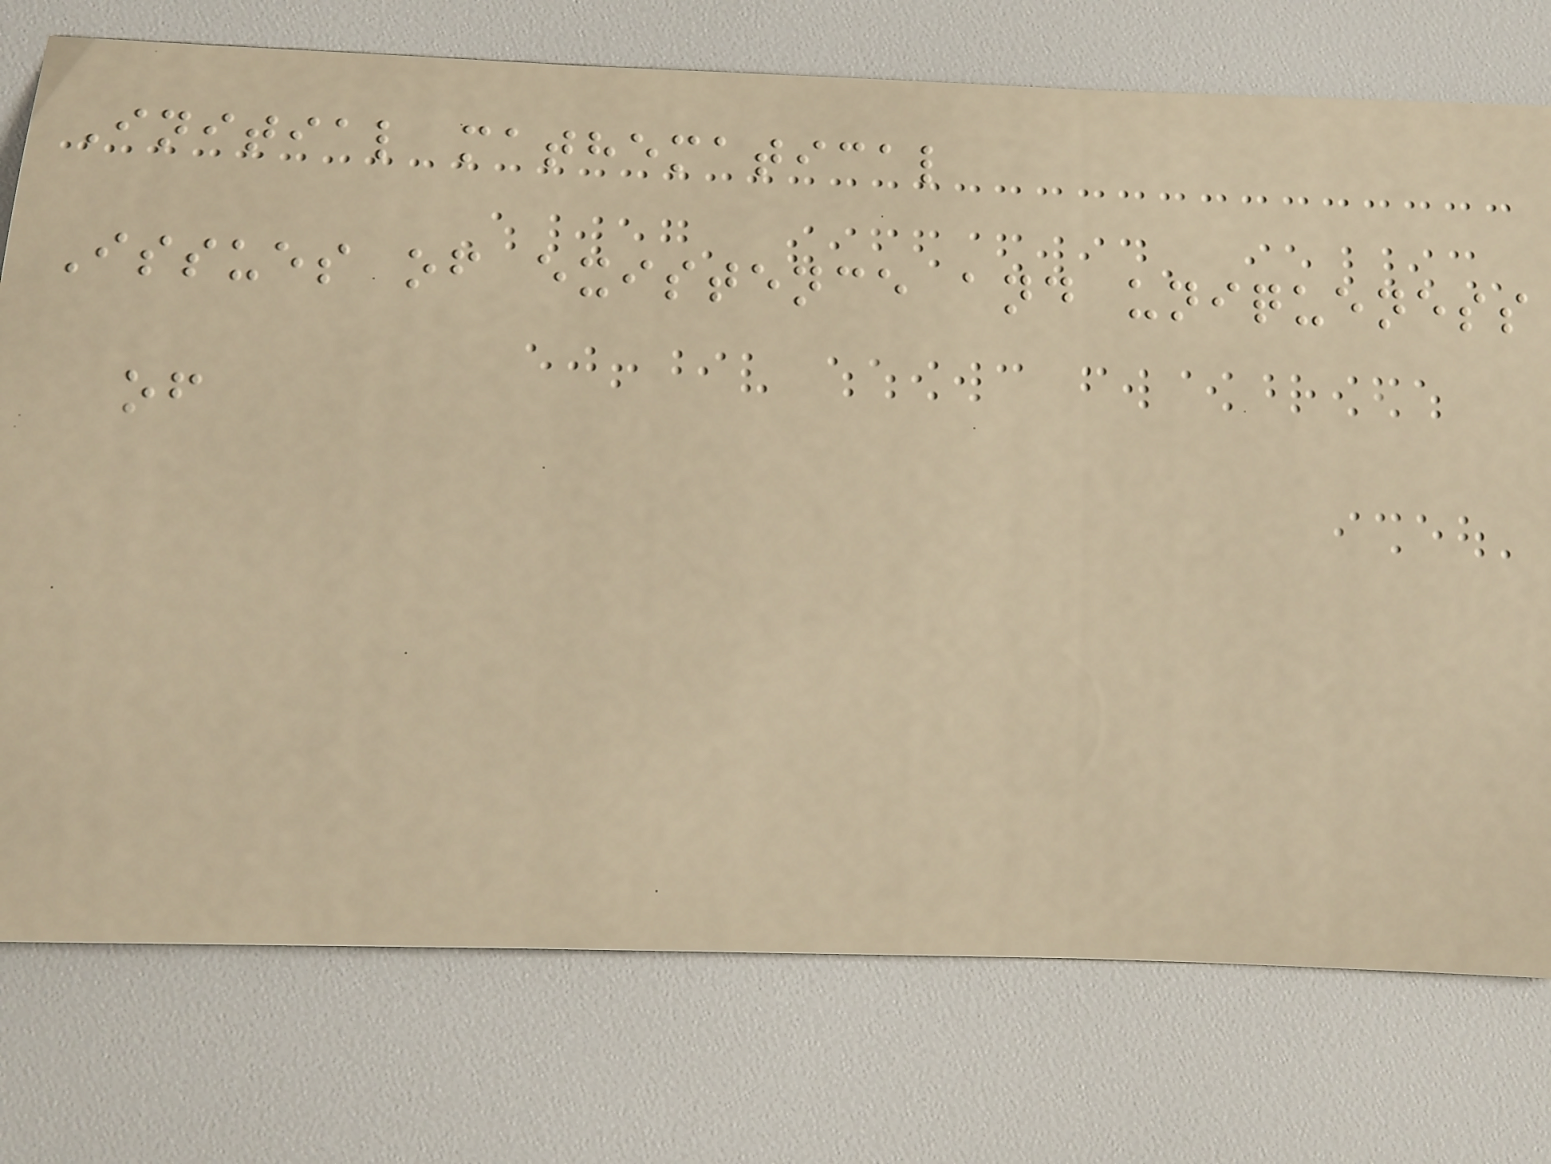Initial mathematical
Issues of existence and uniqueness
of
